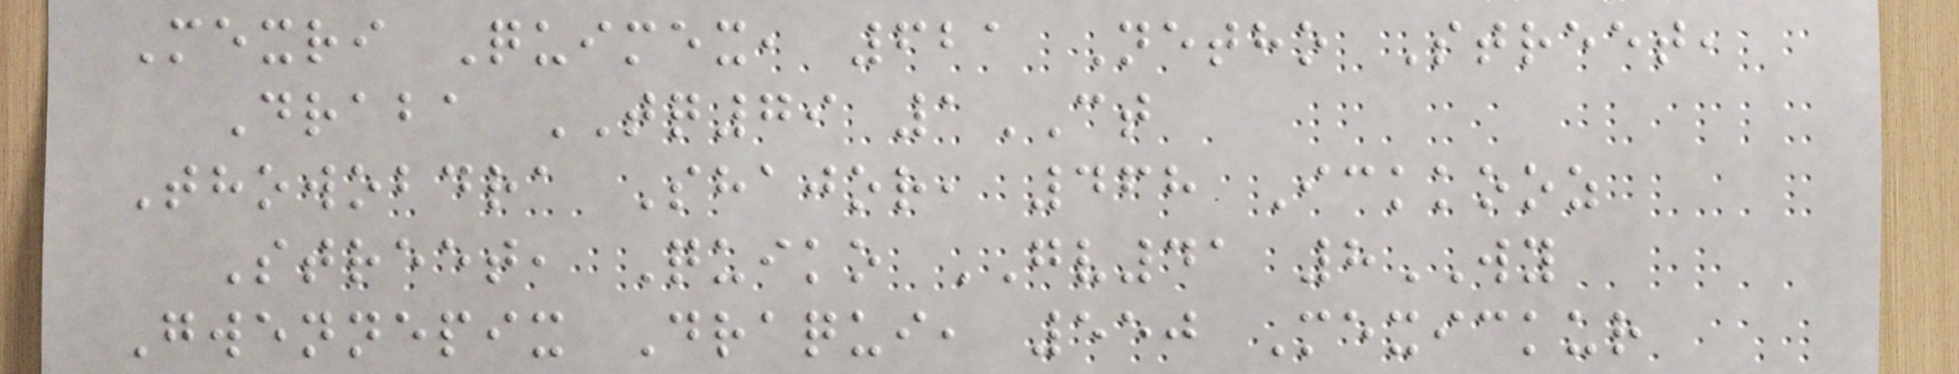Mexri Quimex, 621 Netho Street,
Draba TQ79 1CT
Thowobdra Shajor, 468 Ickkooz
Street, Quiko GV41 8WY
Gwennepix Draqui, 550 Mexickur
